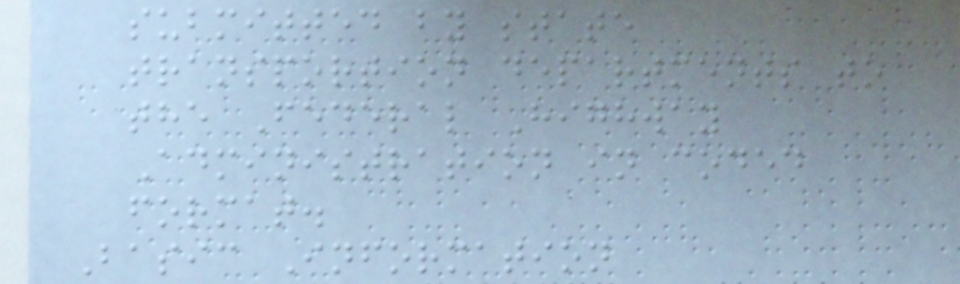submitted by state
transportion departments to
the Federal Highway
Administration in coded
format.
Basic Information
